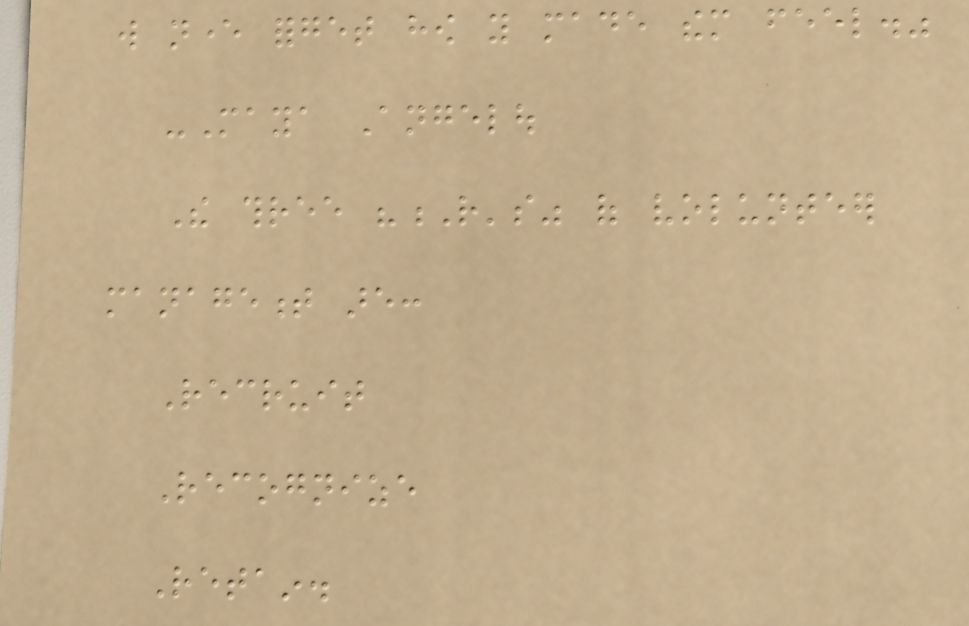will never forget how you made them feel."
-Maya Angelou
The three "R's" of volunteer
management are:
Recruit
Recognize
Retain.
